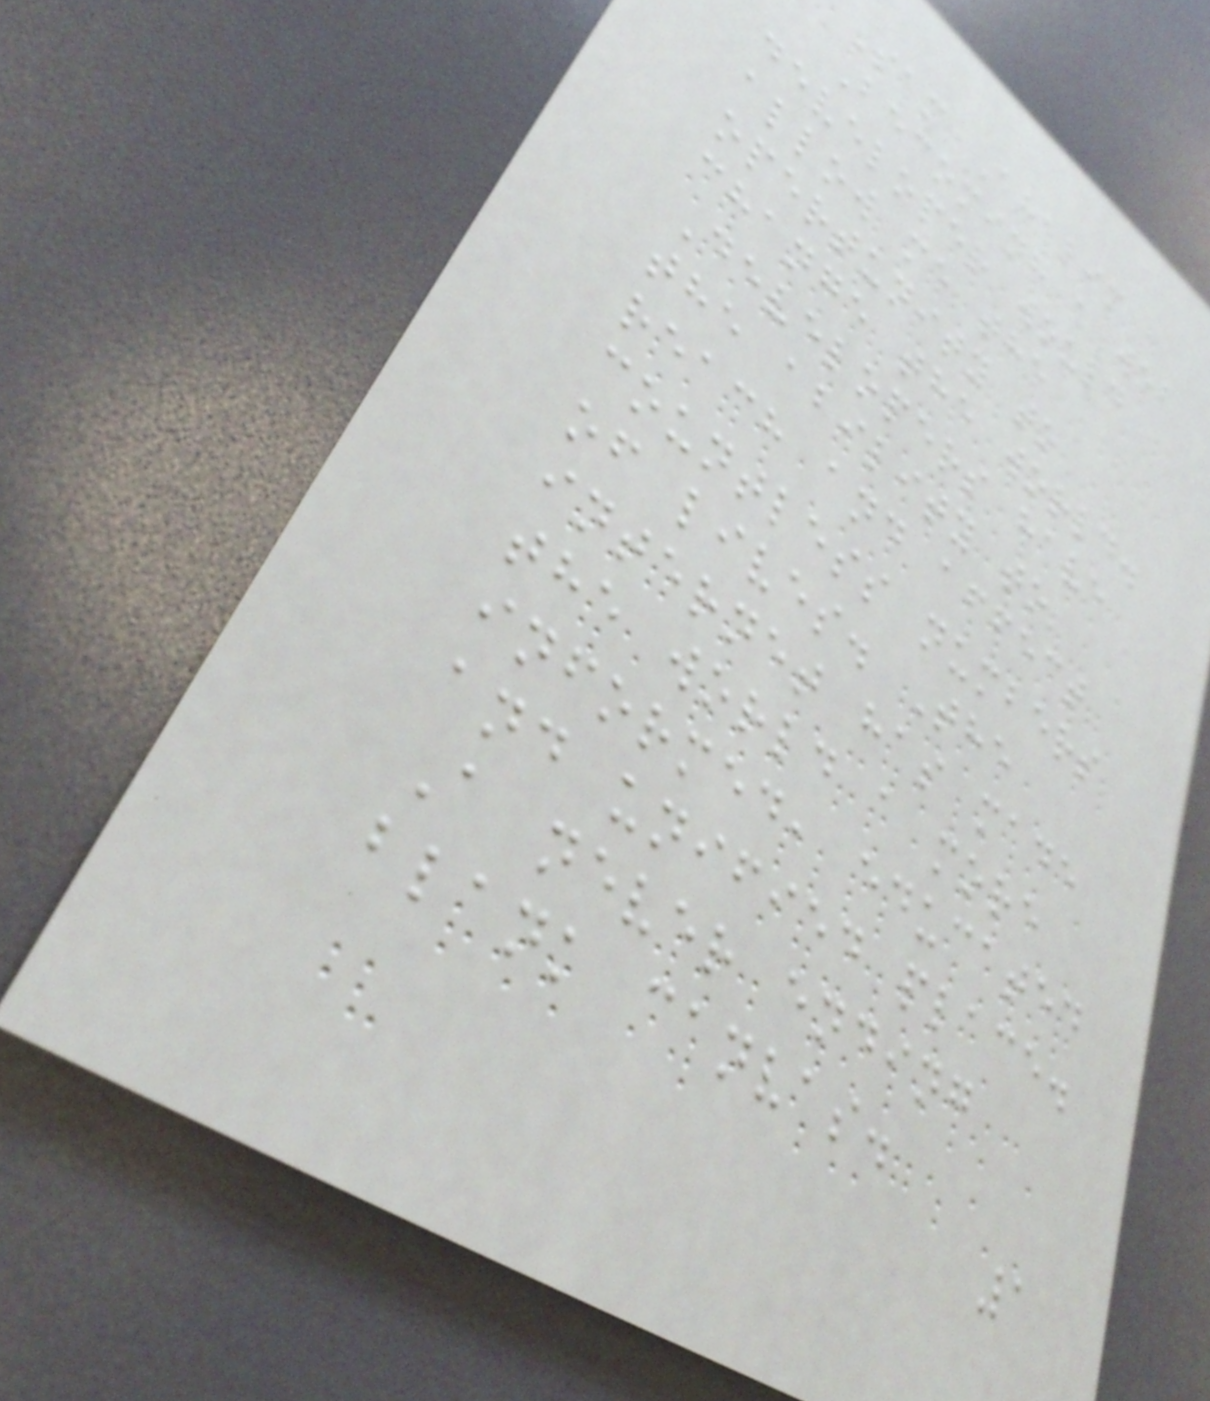Sam Ahalim
Becoming a web
developer would
allow me the
opertunity to
change the world.
Developers have
the ability to
reach and affect
countless numbers
of lives. The
internet has made
the world a more
informed, educated
and unified place.
A never ending
blank canvas.
1
